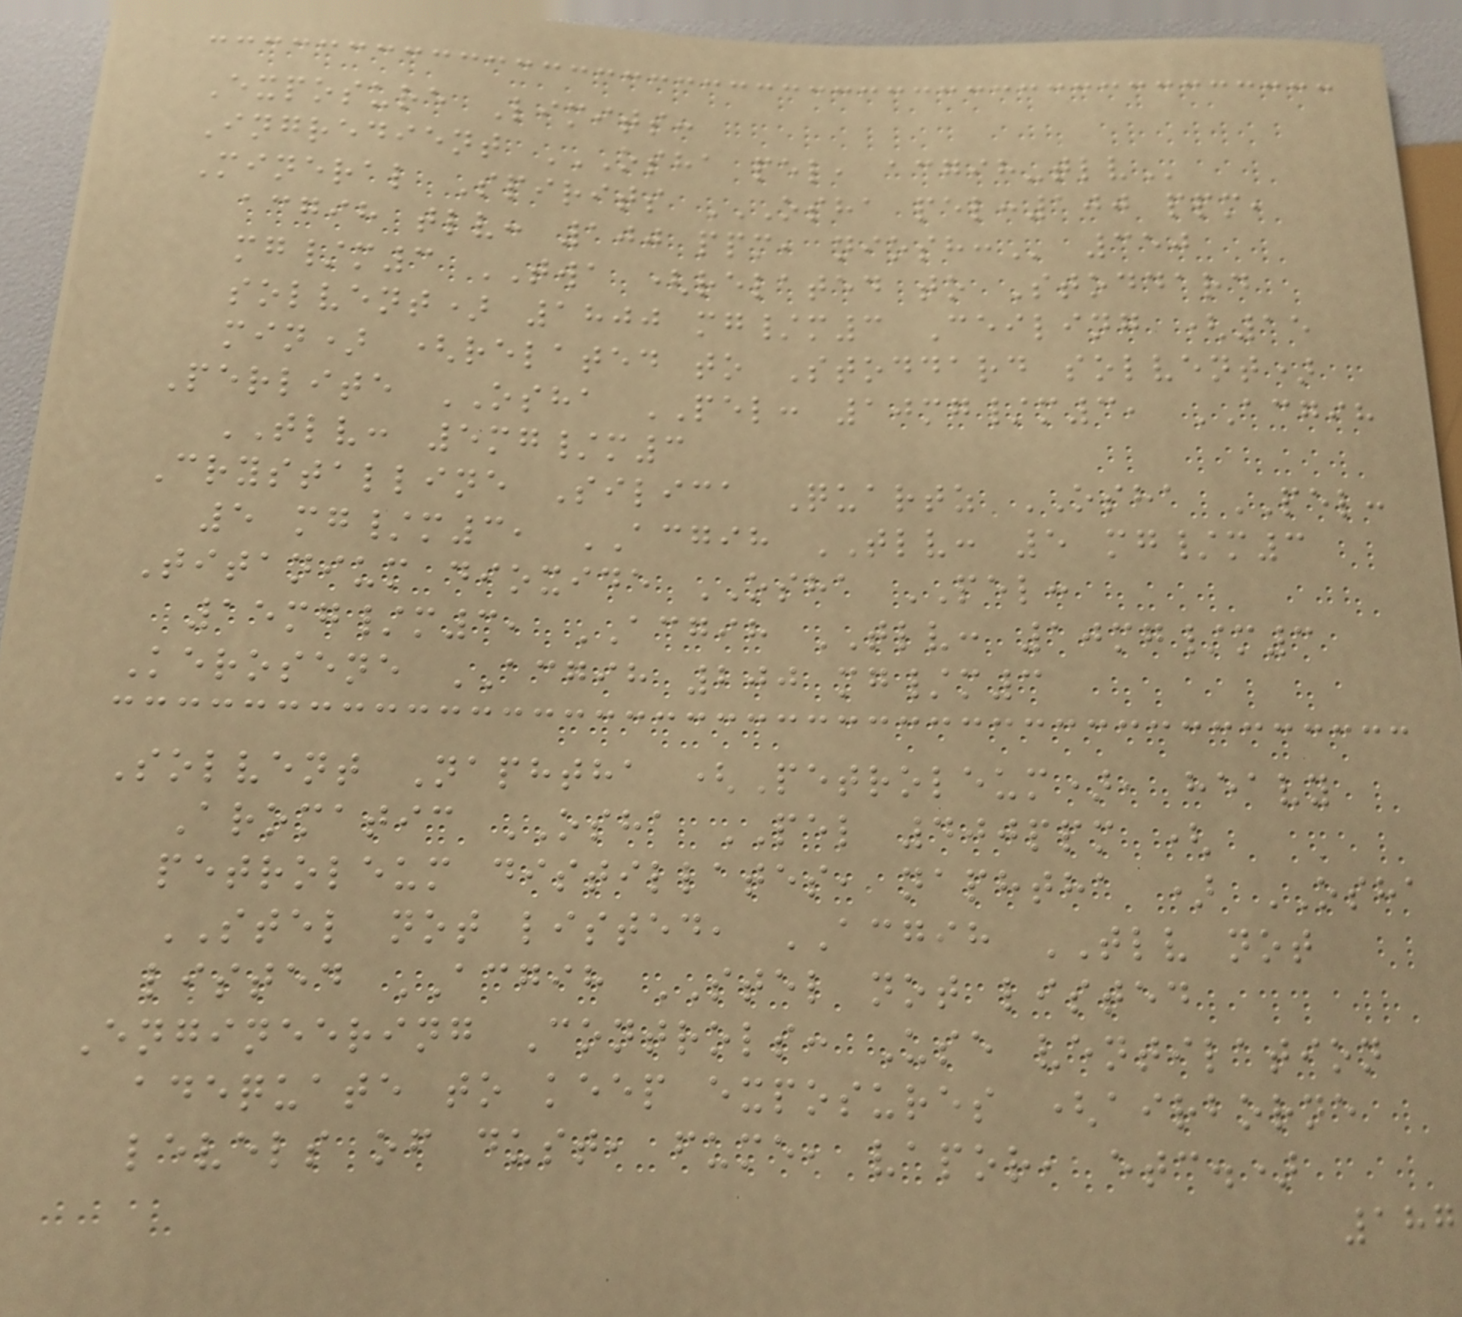Exposure Limits:
Ingredient OSHA PEL, ACGIH-TLV
Mineral Spirits OSHA PEL:100 PPM,
ACGIH TLV: 100 PPM, NIOSH: 350
mg/m3 TWA (related to Stoddard
solvent) 1800 mg/m3 Ceiling (15
min) (related to Stoddard solvent)
Perlite OSHA PEL: 10mg/m3, ACGIH
TLV: 5mg/m3
Crystalline Silica Quartz OSHA PEL:
5 mg/m3, ACGIH TLV: 5 mg/m3
Titanium dioxide OSHA PEL:
15mg/m3, ACGIH TLV: 10mg/m3
Kerosene ACGIH 200 mg/m3
Solvent Naphtha (Petroleum), heavy
Aromatic OSHA PEL 400ppm (
petroleum distillates, naphtha ) OSHA
STEL not listed, ACGIH TLV not
listed ACGIH STEL not listed
Engineering Controls: Use ventilation
adequate to keep exposures (airborne
levels of dust, fume, vapor, etc.)
187
